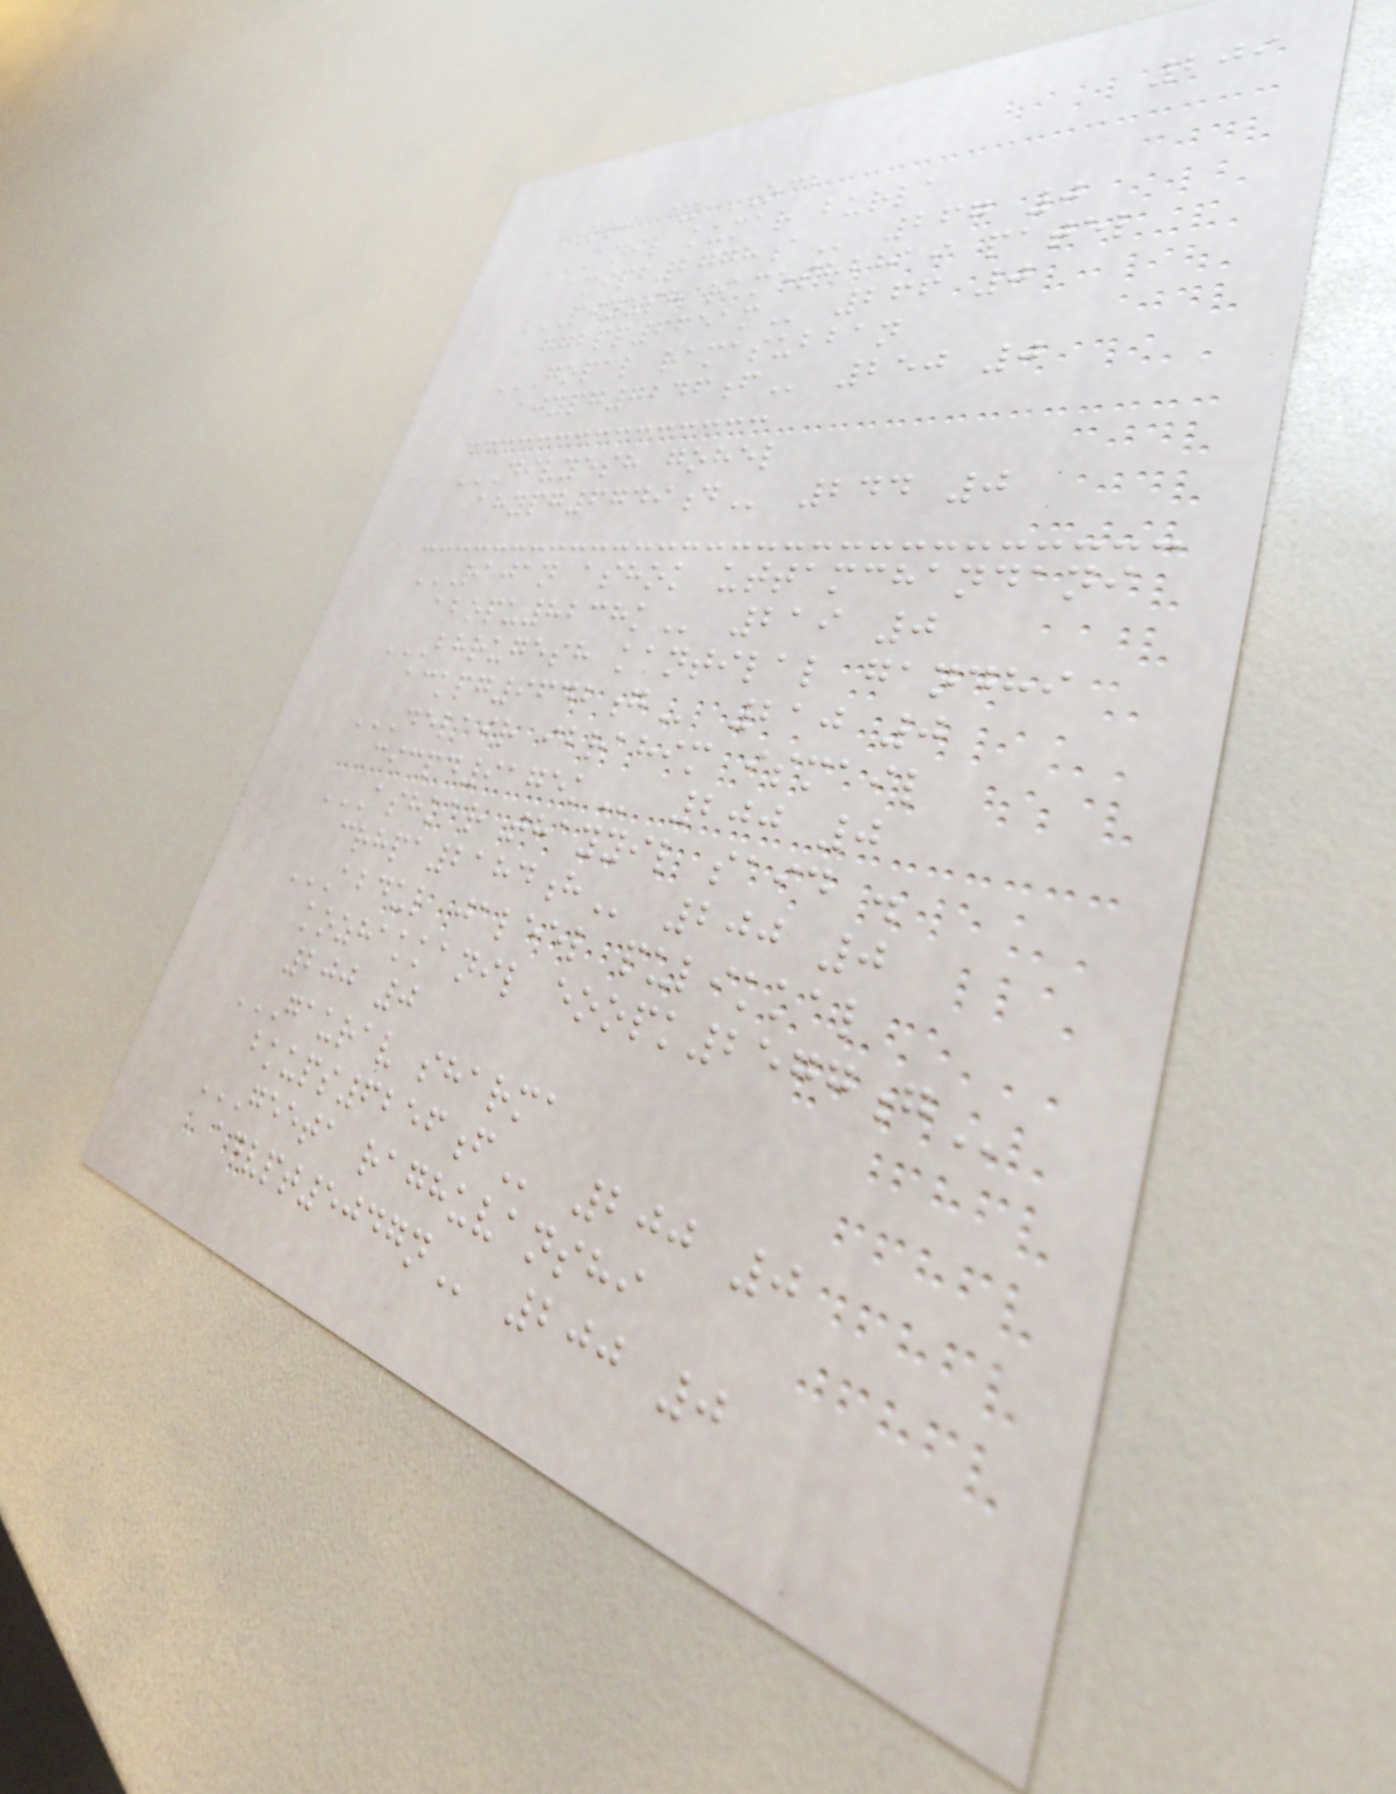209
NRI & OCB
ANIL KUMAR BURLA
AMIPB2778A 267 0
PIYUSH RAMESHBHAI PATEL
GGBPP6651M 266 0
GOPAL RAMASUBBAN
AJYPG7246F 250 0
DIVYESH GOHEL
AHYPG6749D 244 0
RAJAN ASHOK UTTAMCHANDANI
ABOPU8238K 219 0
BHRUGESH KANTILAL GANDHI
ACKPG9642G 210 0
DELAIR IBRAHIM ISMAIL
CICPD9175K 200 0
ASHKAR THAYYIL SAID .
CRHPA2184H 200 0
ABDUL JALEEL PULIKKAL
KOZHAKKANIL EOOPK2577G
200 0
GAURAV SHARMA
BKUPS6256F 200 0
GEETA RAGHUVANSHI
ADVPT5047N 200 0
